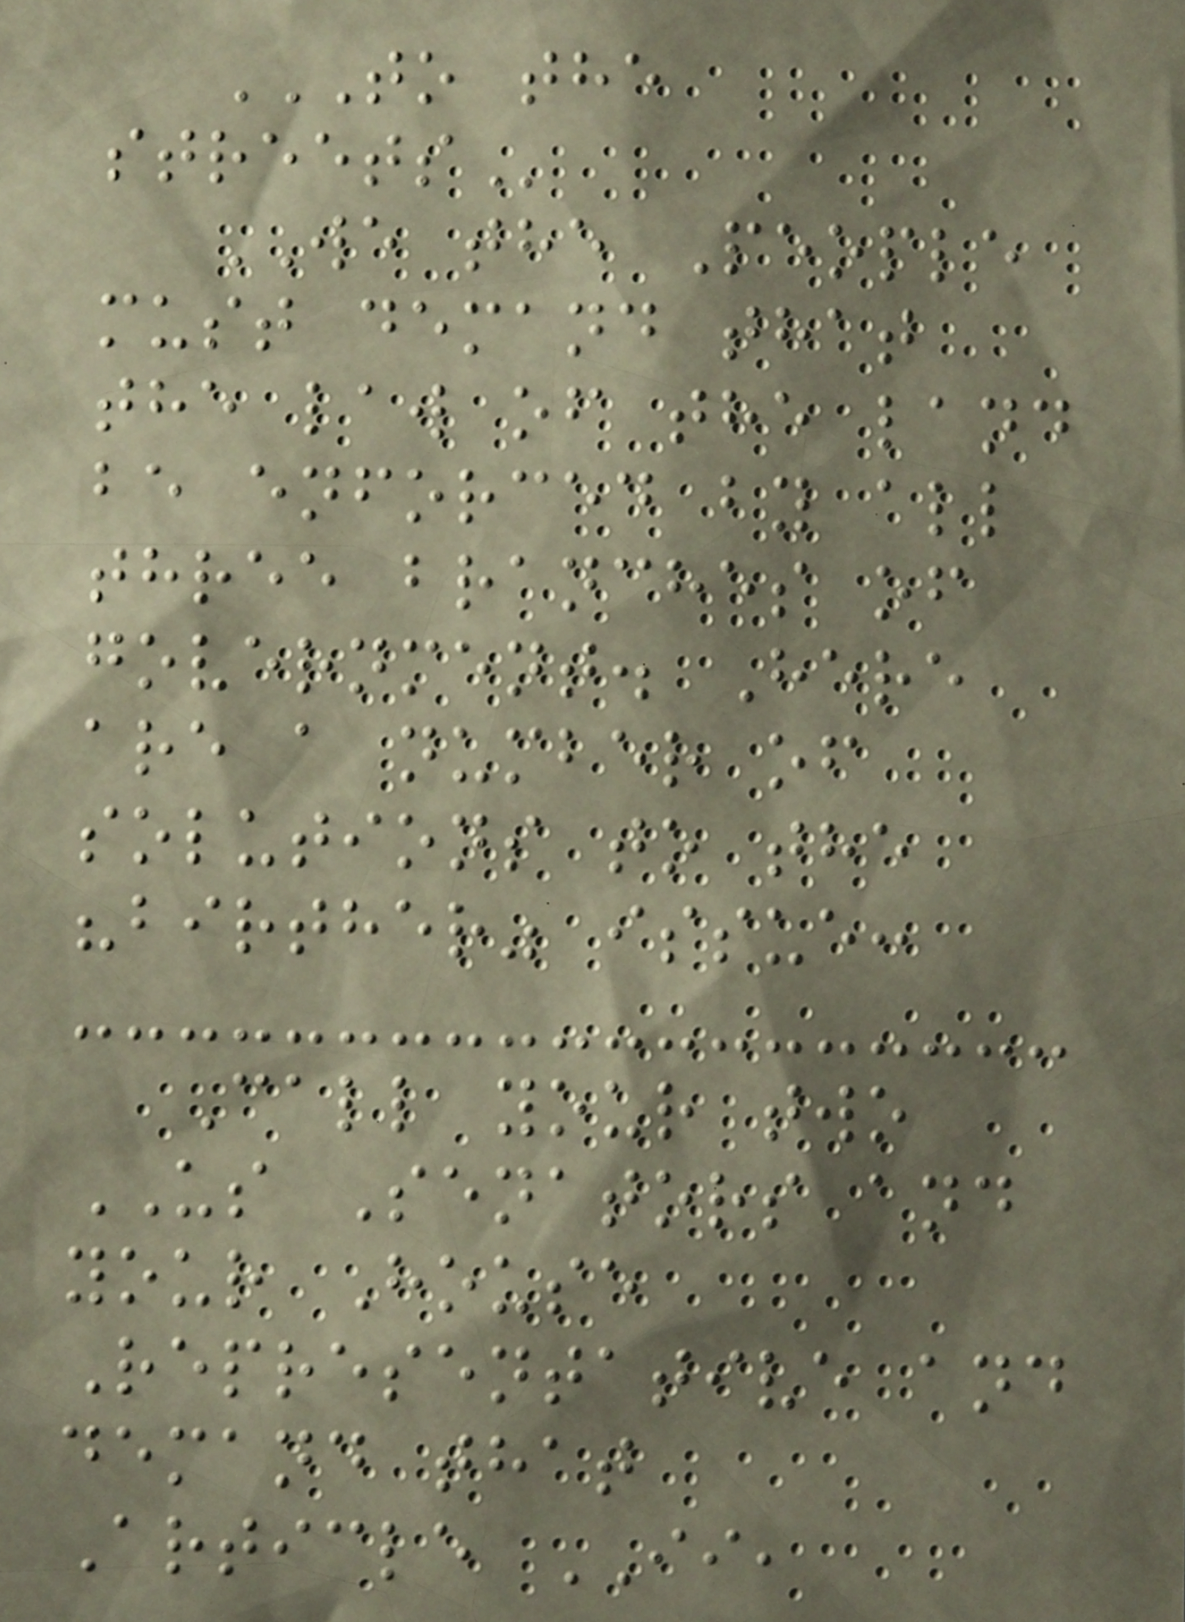TO THE
STREETS
WE the People
must demand that
the law of the land
be enforced by all
three branches of
government. Here
are a number of
solutions to the
"birther" issue:
Call your two
US Senators and
your House
Representative and
demand that
Article II,
